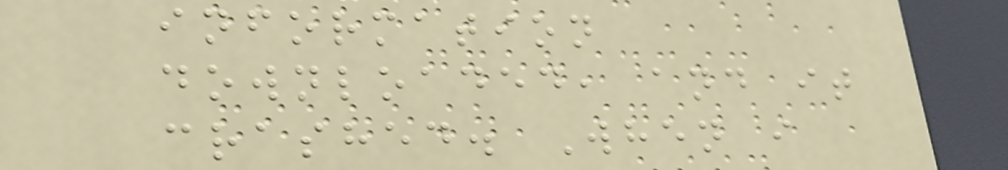information
downloaded, and it
crashed. When i
